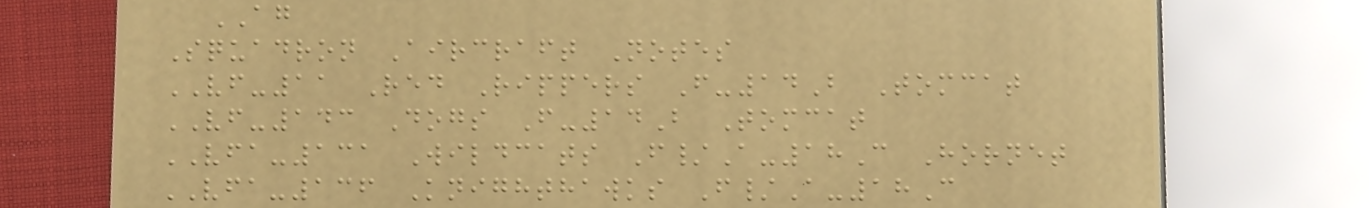AG
Squadron Aircraft Notes
VF-11 Red Rippers F-14B Tomcat
VF-143 Dogs F-14B Tomcat
VFA-131 Wildcats F/A-18C Hornet
VFA-136 Knighthawks F/A-18C
